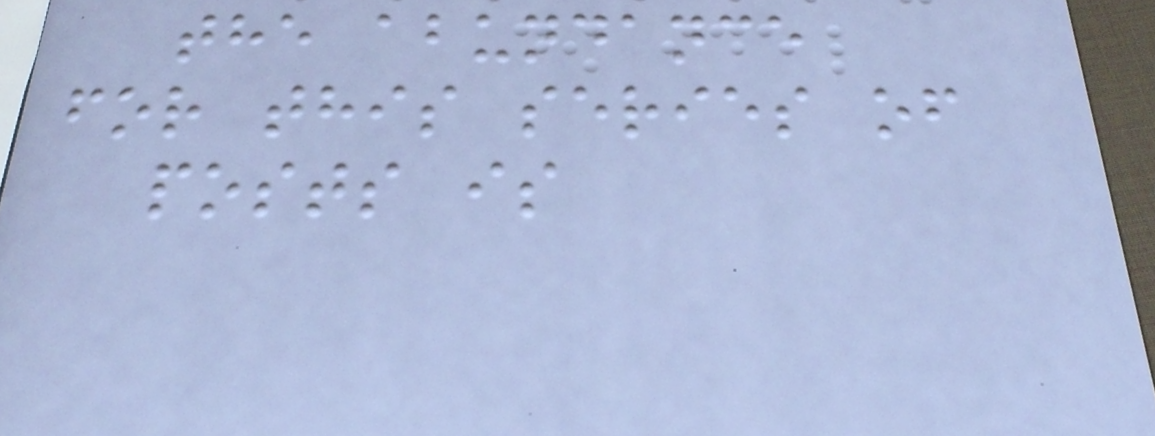the abundance
for this series of
posts is
